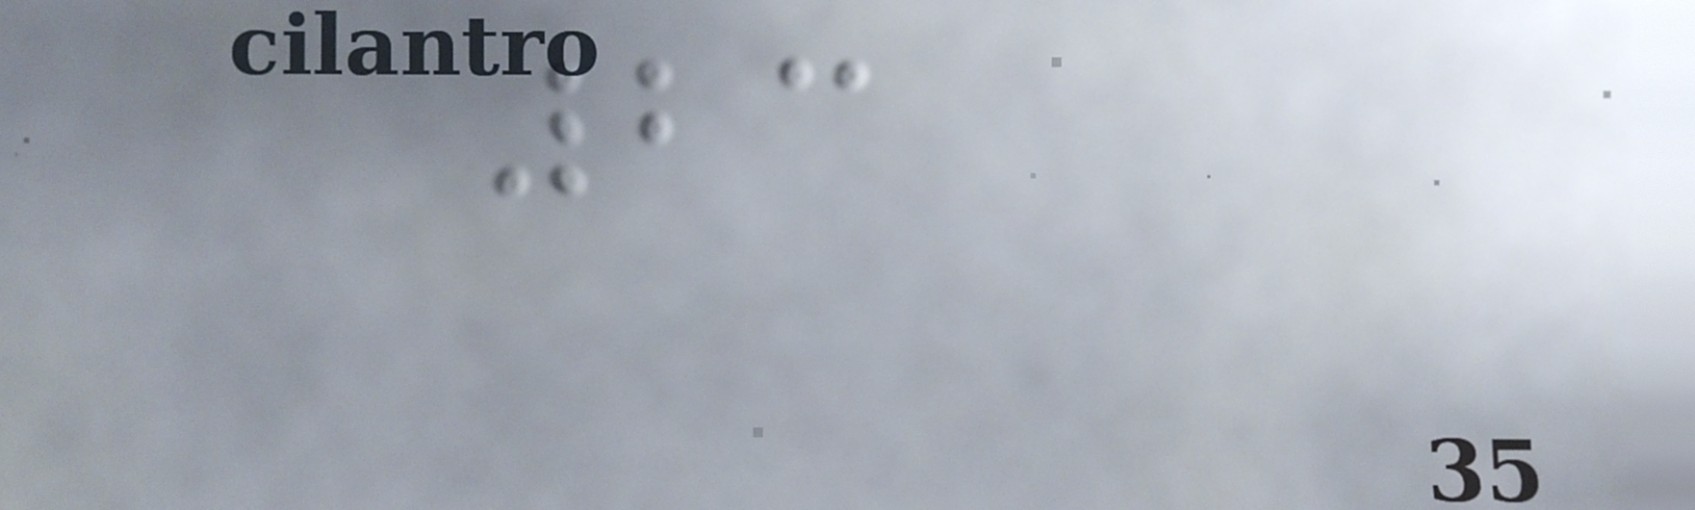23
